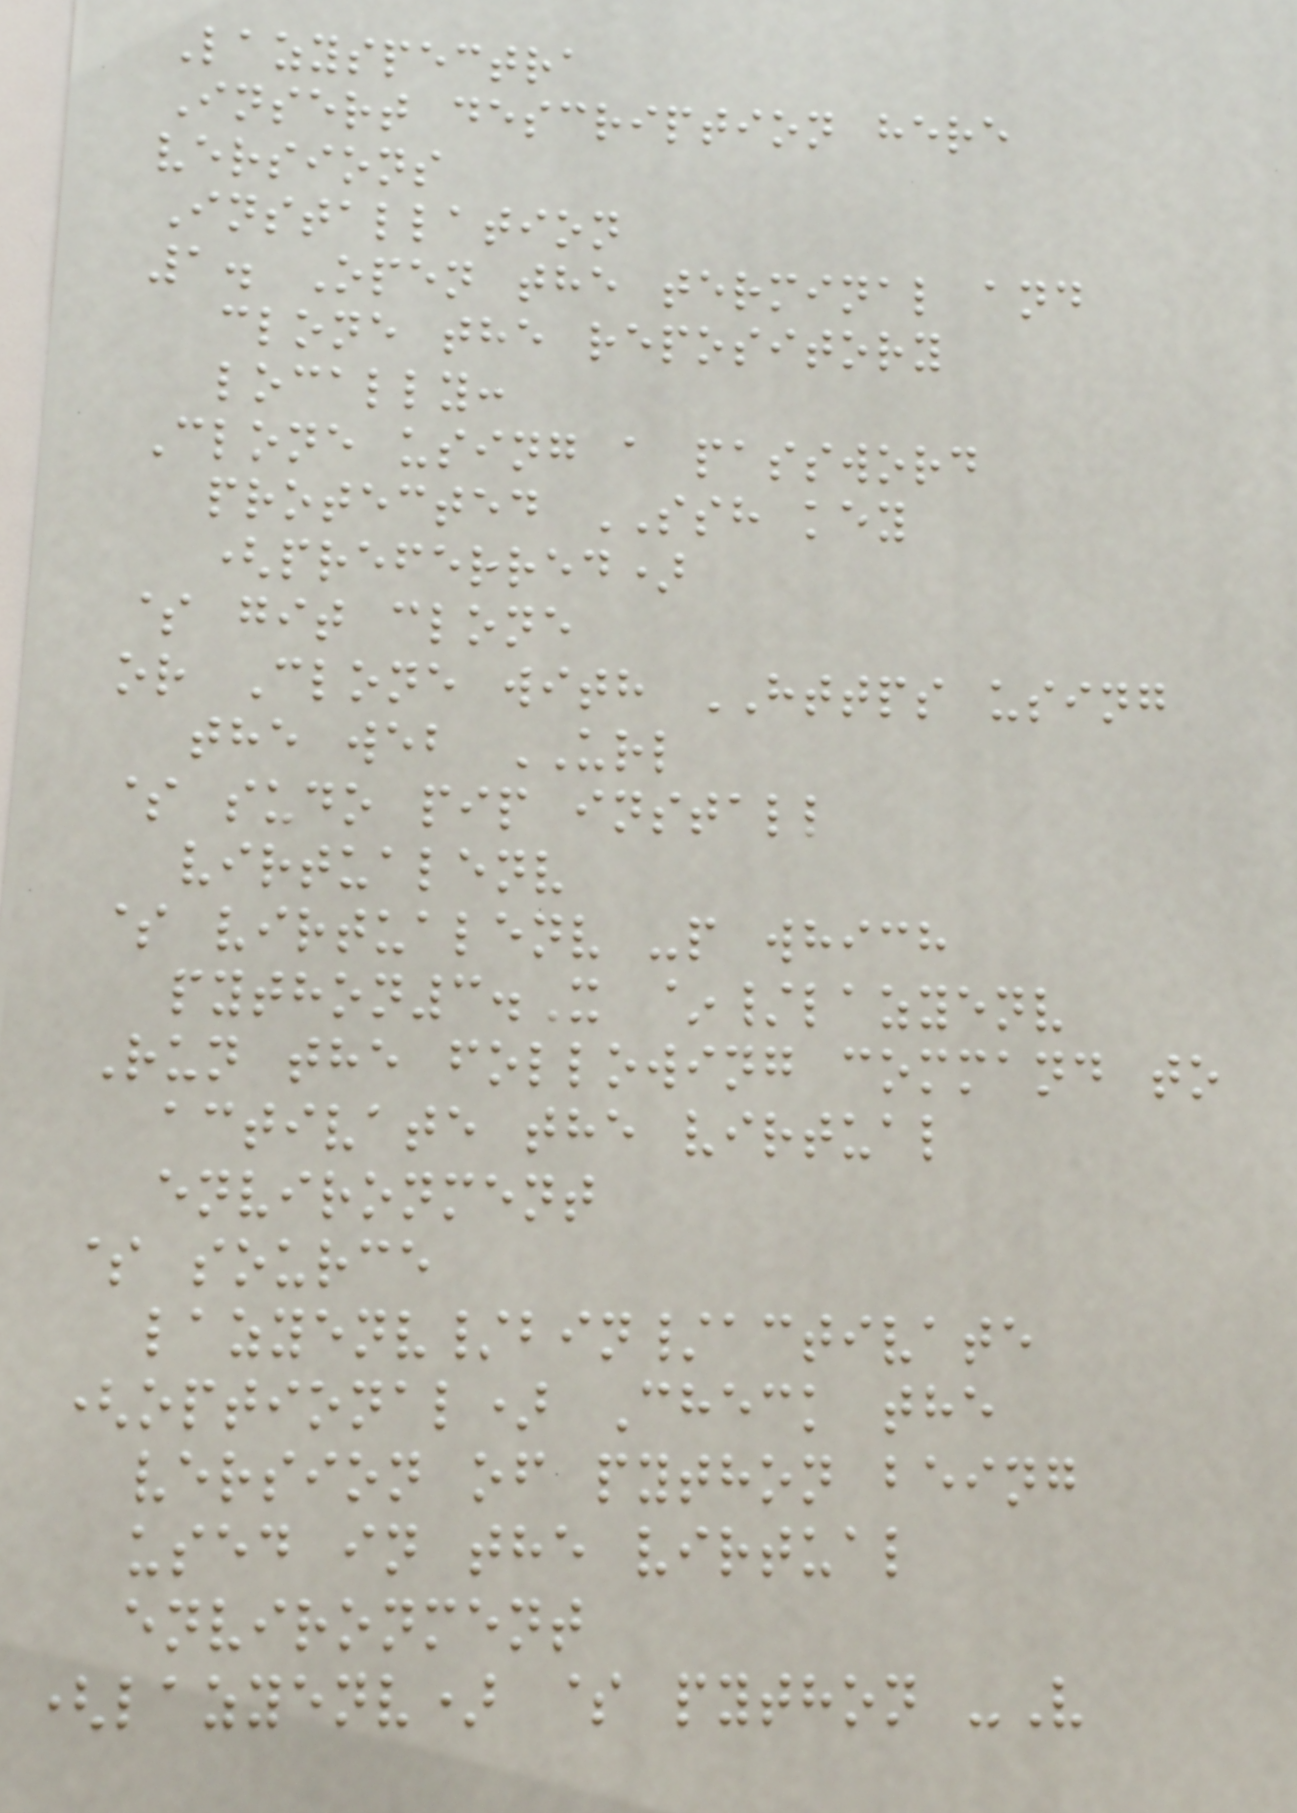Lazyspectra
Insert description here
versions
Installation
1. Open the terminal and
clone the repository
locally:
Clone using a password
protected SSH key
(preferred)
$ git clone
or Clone with HTTPS using
the web URL
$ sudo pip install
virtualenv
$ virtualenv -p which
python3.X ~/lazyenv
Run the following command to
activate the virtual
environment
$ source
lazyenv/bin/activate
(optional) Check the
version of python being
used in the virtual
environment
(lazyenv) $ python -V
